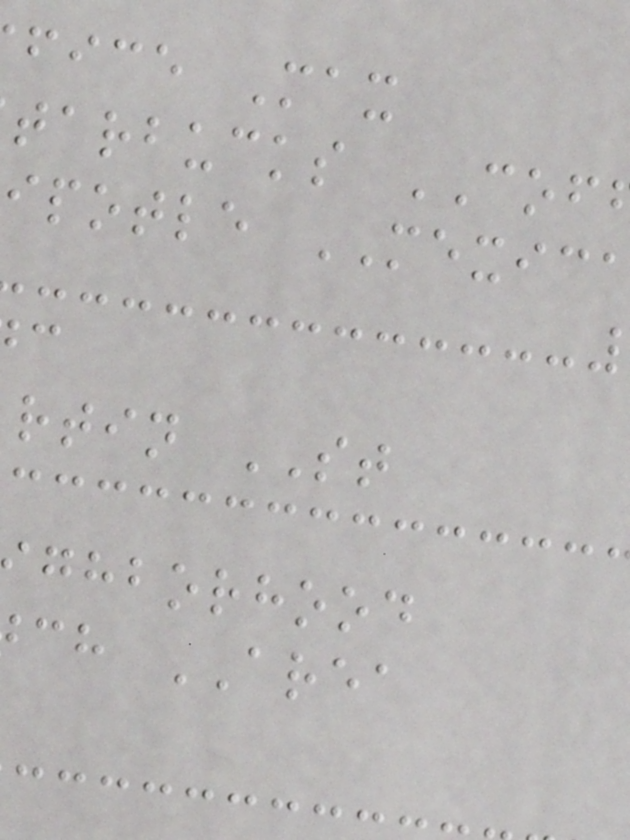fice Max
tarbucks COF
ipotle MEXIC
rtin ST
ghborhood
ch AREA
